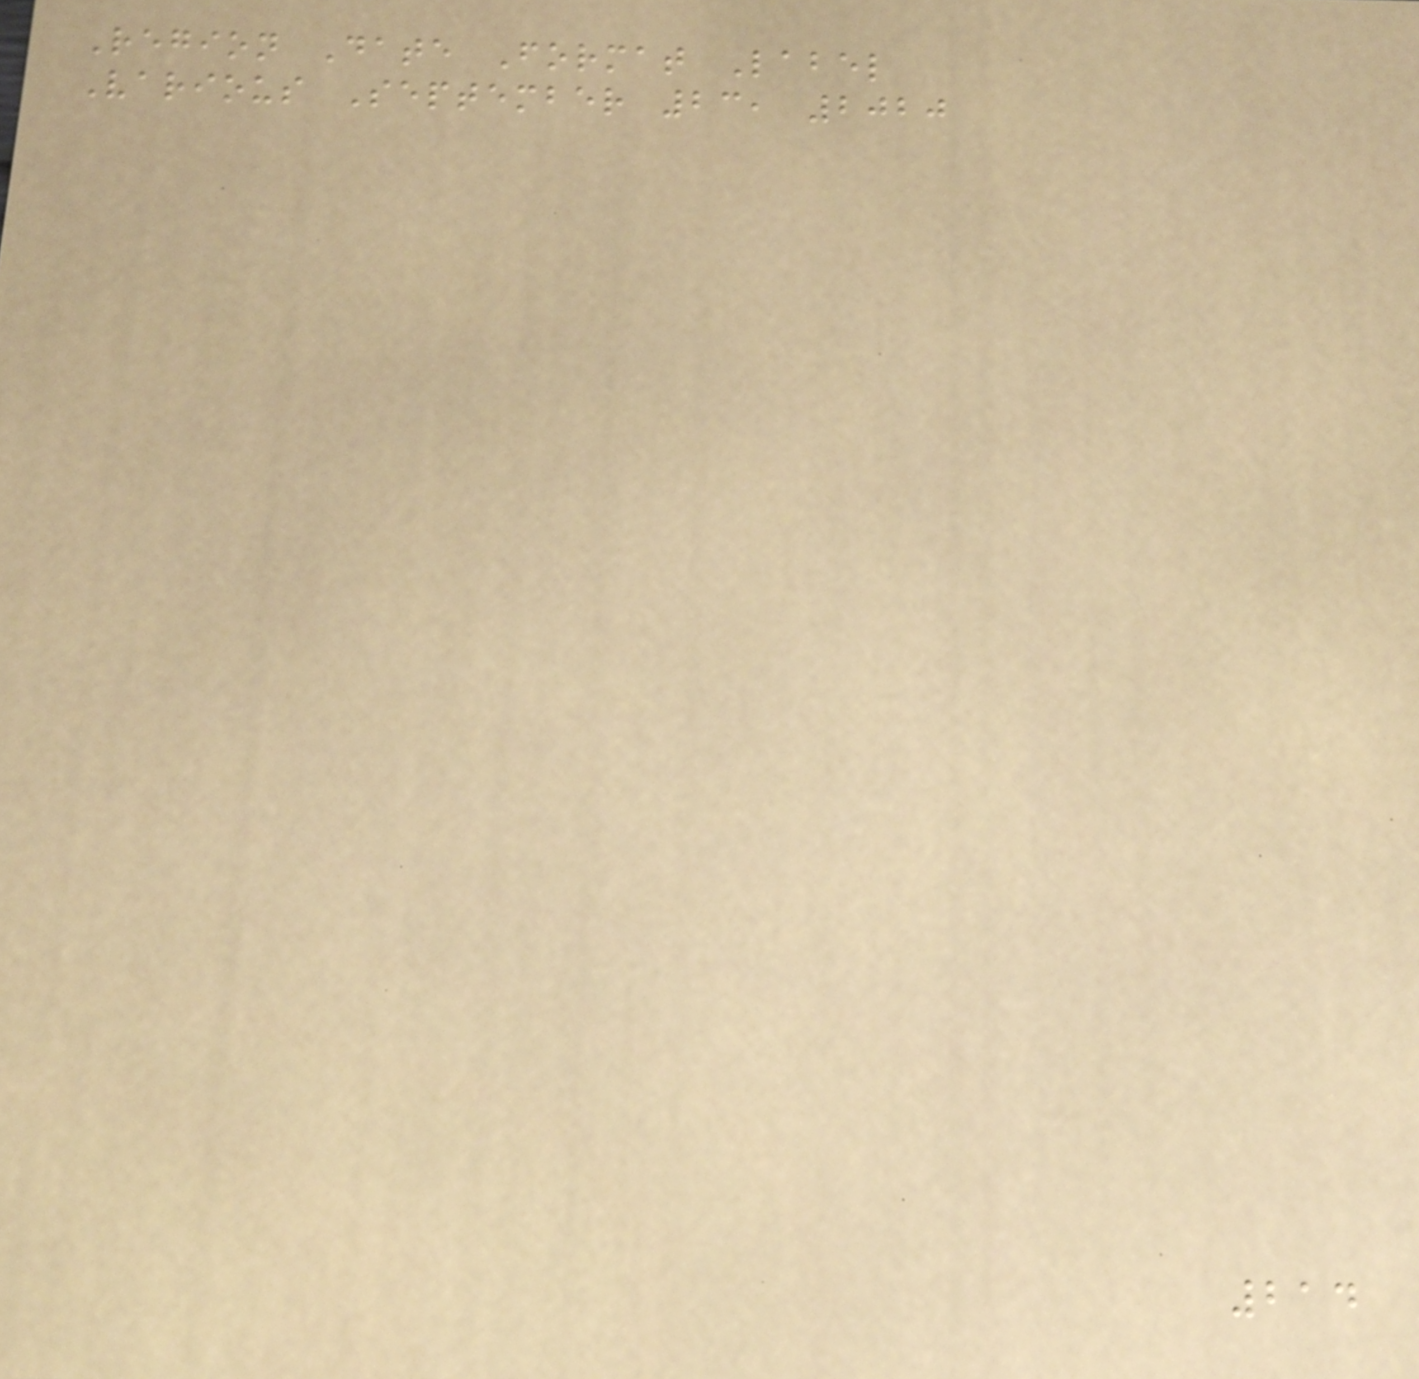Region Date Format Label
Various September 23, 2020
214
